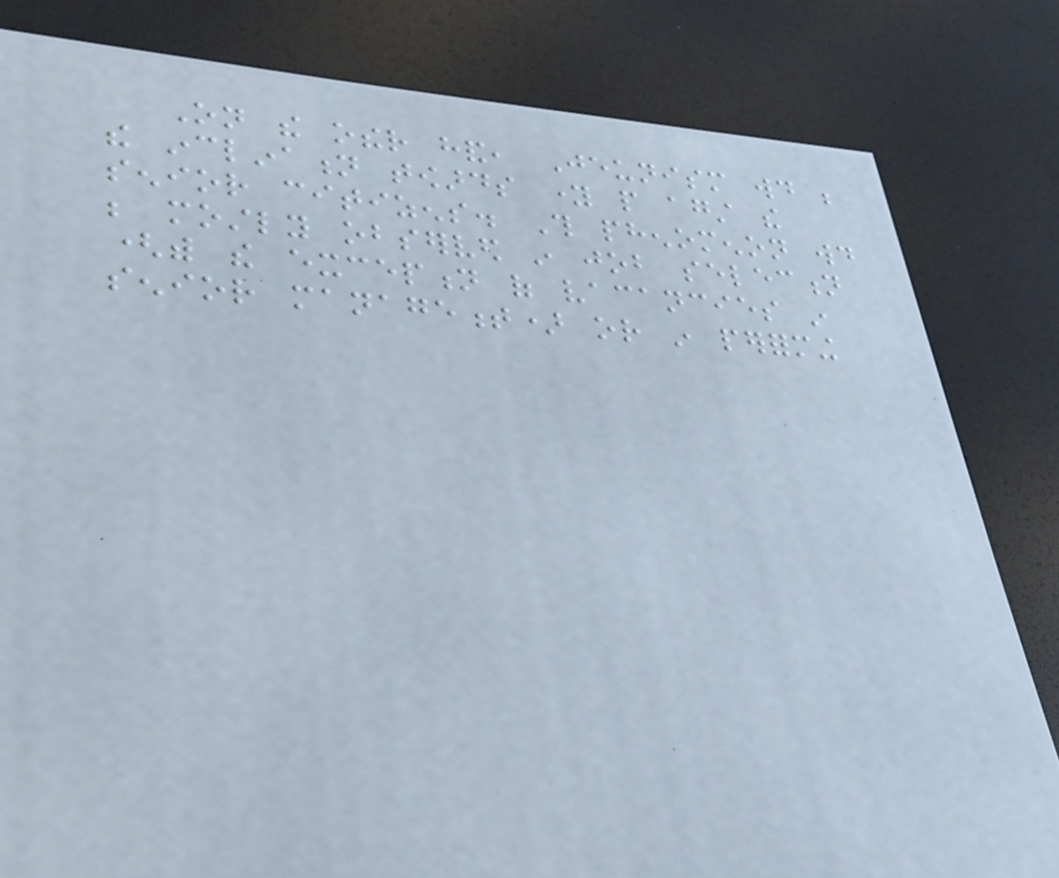On the other hand, Jeunism would be
the inclination towards young people against the
senior citizens. This phenomenon would
be mostly observed in job selection
(with the exception of vacancies in
senior management) or in performing
